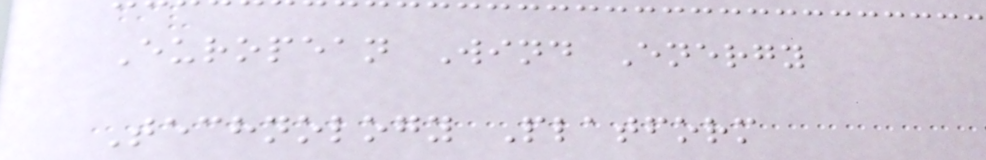European Wind Energy
Technology Platform
